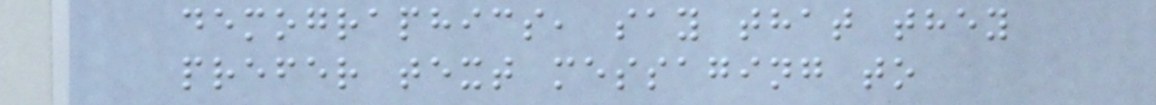demographics, say that they
prefer text messaging to
